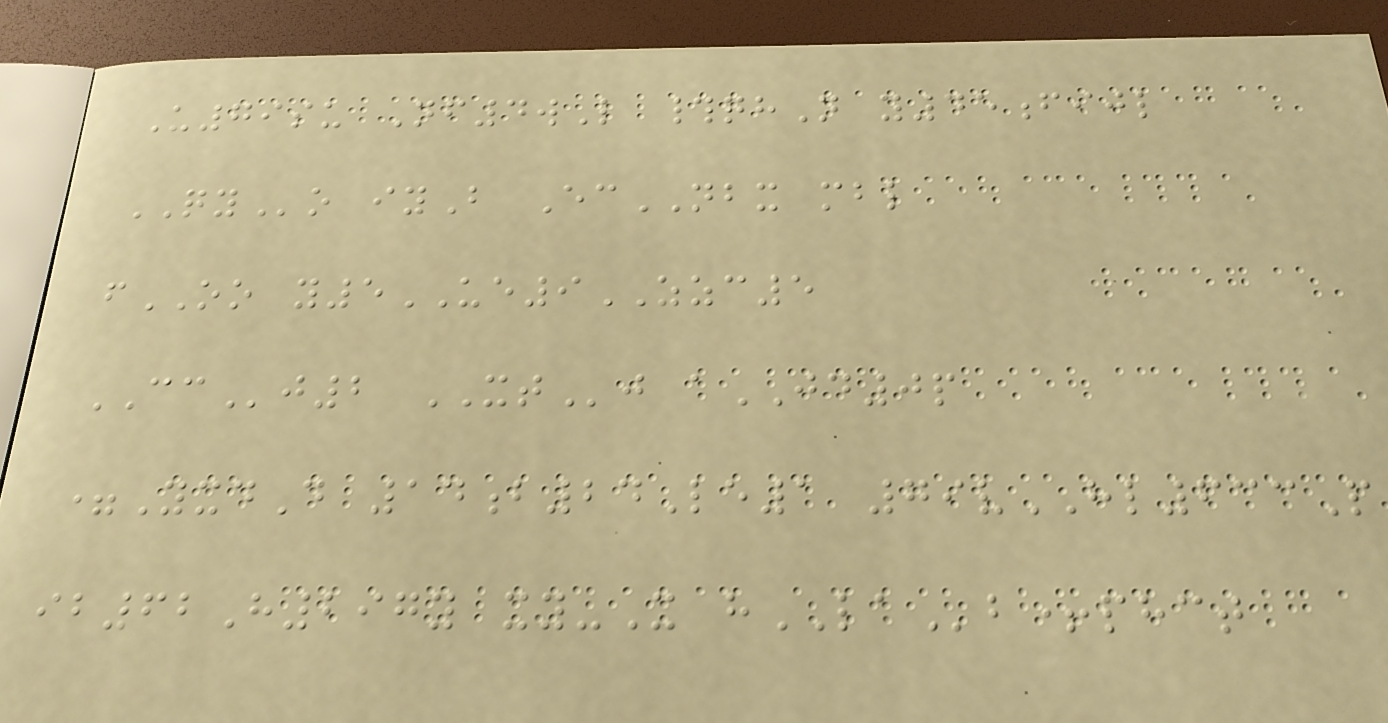U79su Nf4wL #qhN y45fijl
QYo iyB EcNBX mbl
fOO y5UE9ZZC5
CCj2 XTj aJD0p
=YxdD 14b24Le1 79vHL633P
ib62H297y xy-X hLAb+phct
